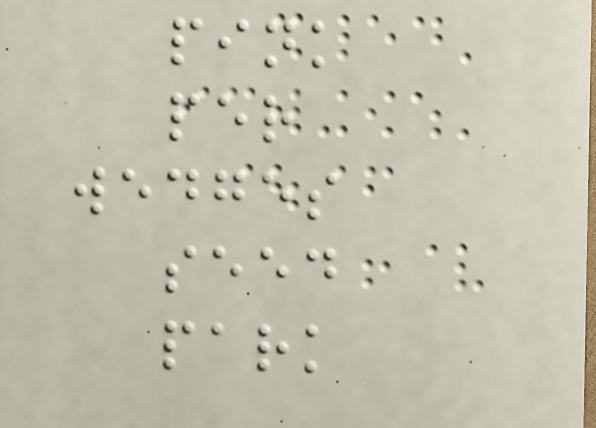pink
per
wedges
seed
park
